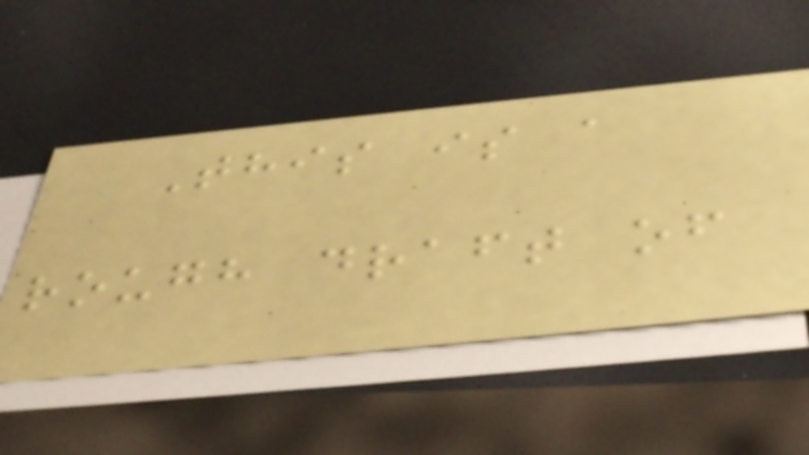This is a
rough draft of
